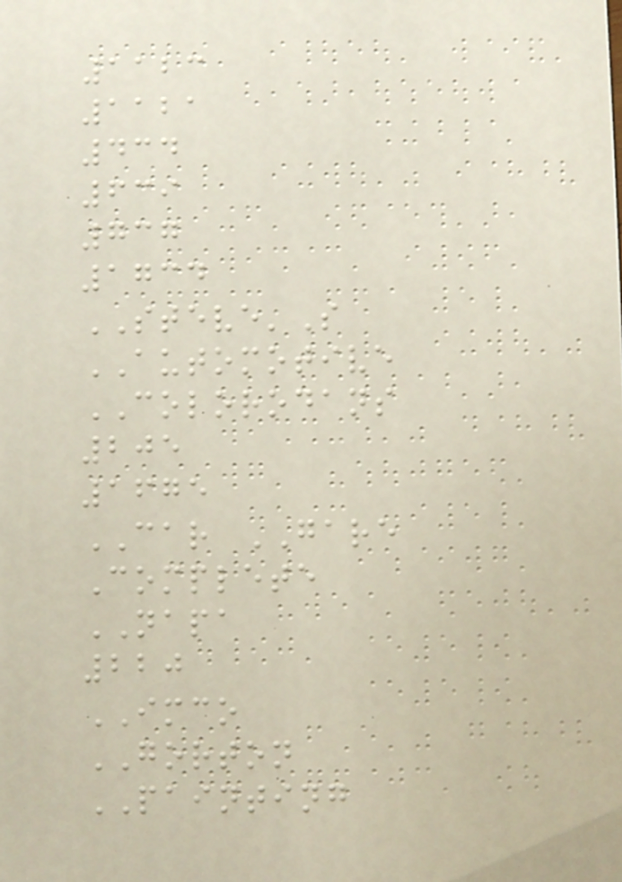1123
1121
434
639
737
1734
STEVE'S
AUTOMOTIVE
COLORODANS
205
1675
CAR GARE
Complete
NAPA
220
IMCO
GORTON
PAINTING
